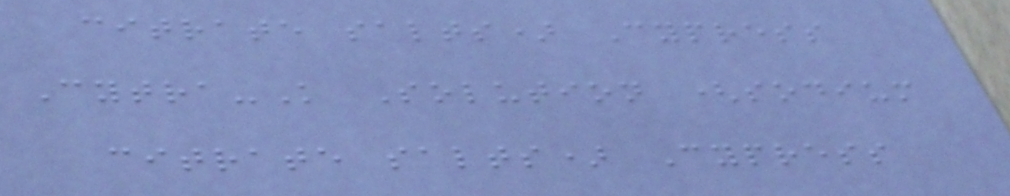citrate salts) Cypress
Cytra-K Solution (sodium
citrate salts) Cypress
